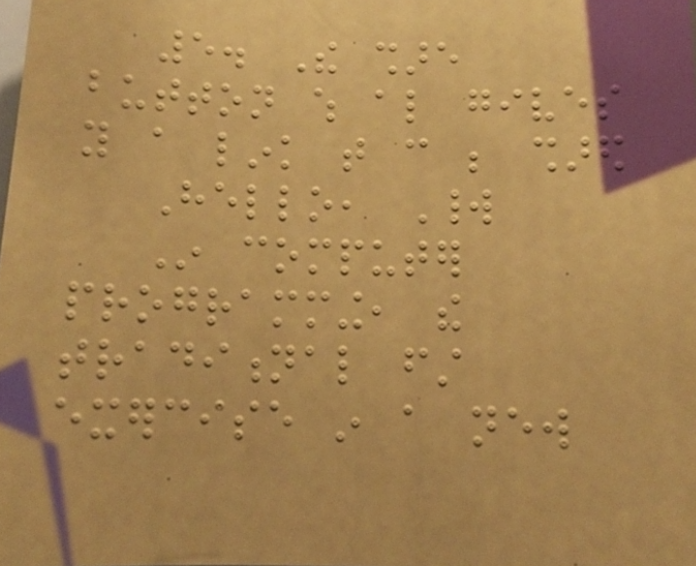5. The share
button which also gives
you a link that can be shared
Hello, World
In computer
programming, the
traditional first
exercise in a new
